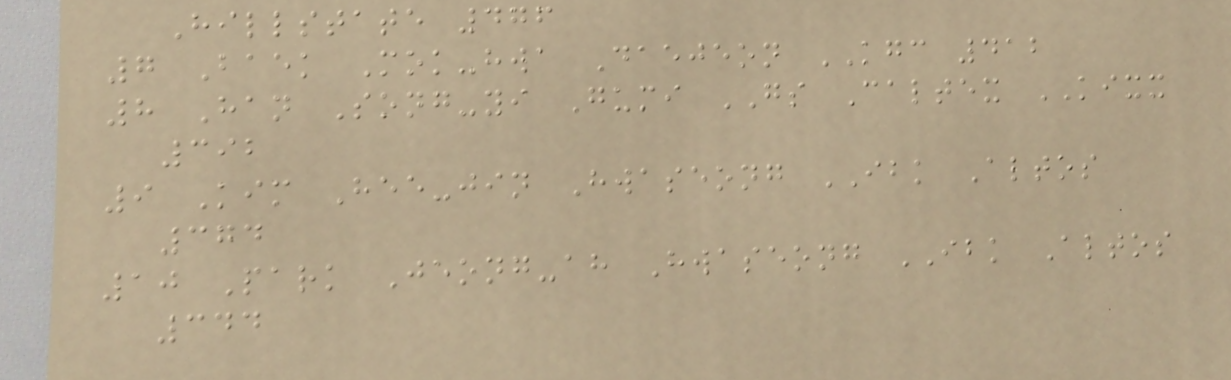Hillstate 476
7 Baek Mok-hwa Daejeon KGC 412
8 Han Song-yi Gumi GS Caltex KIXX
392
9 Kim Hee-jin Hwaseong IBK Altos
374
10 Park Jeong-ah Hwaseong IBK Altos
344
